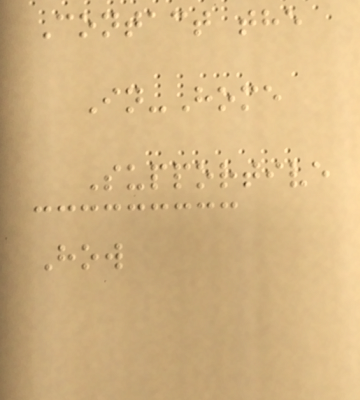Contact the
In-Home
Supportive
How
